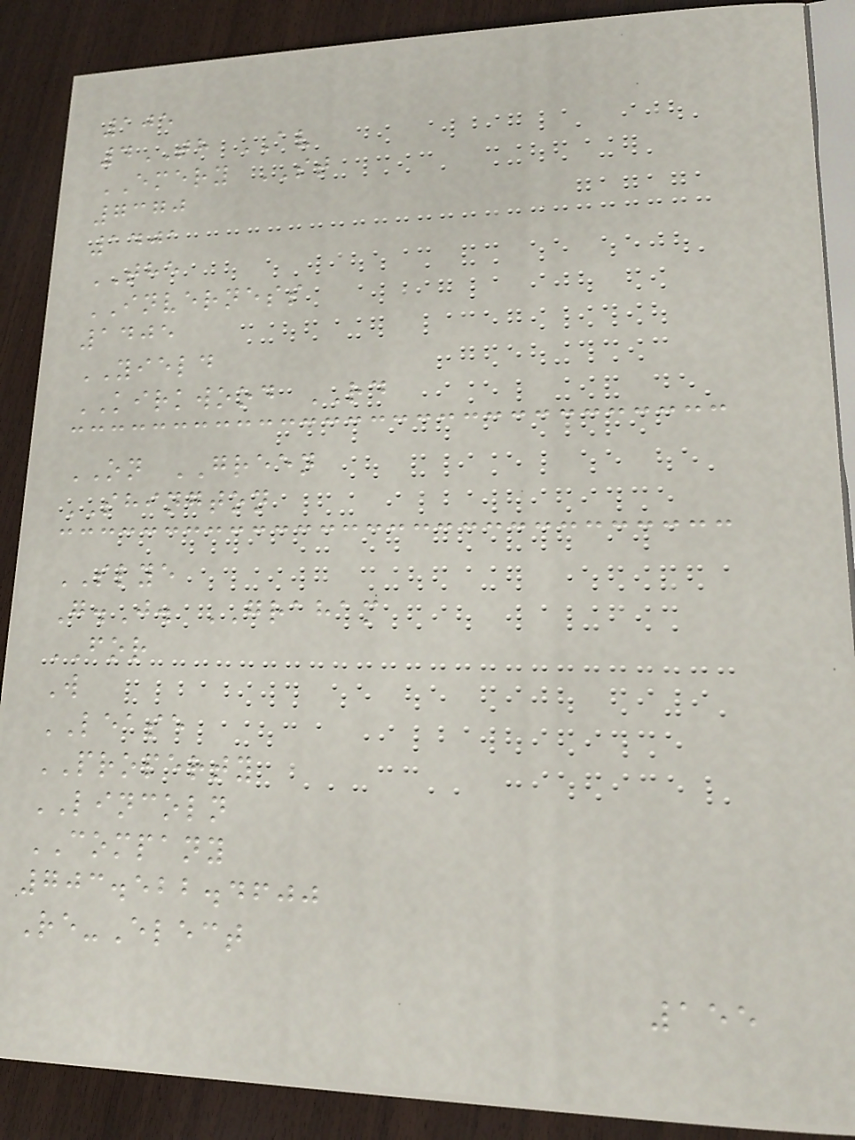105
4TH AV
EMERY ST
7370
1401
THE
INVERNESS
1405
YIELD
KIRKWOOD RD
ON GREEN
SHINGTON
SLYE
G.J. GRAHAM
FOR
W
LEASE
PROPERTY
LINCOLN
COMPANY
703.522.4600
Re-Elect
155
